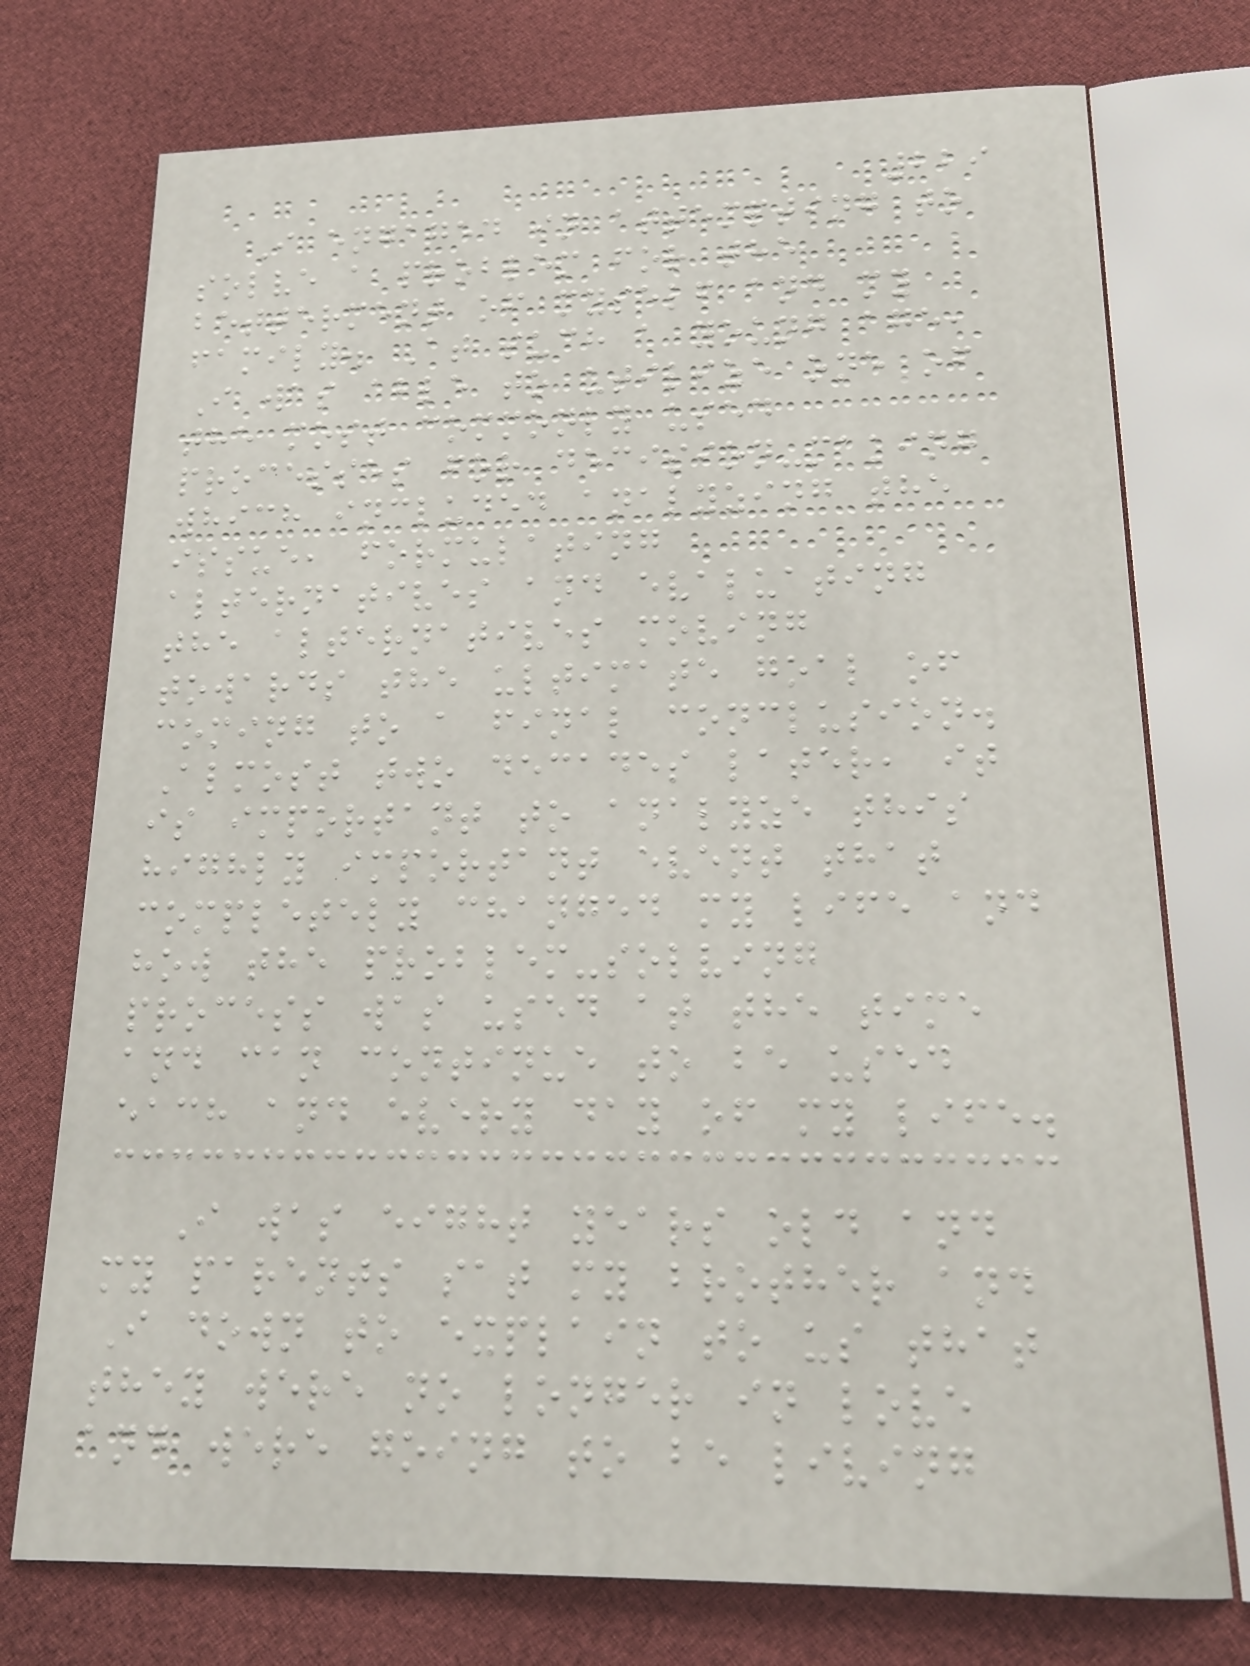229
I engaged in attempting to
solve a problem for the
betterment of myself and my
family. At such a young age,
I was able to utilize one of
the most commonly used
processes for decision-making
which included analyzing the
issue, formulating
alternatives and evaluating
the alternatives moving
towards the ultimate goal of
coming to a final conclusion.
Almost two decades later, it
is important to analyze this
highly important event that
completely changed my life and
how the problem-solving
process was used at the time
and can continue to be used
each and every day of my life.
I was eight years old and
my parents sat my brother and
I down to explain to us that
they were no longer in love
and were going to be living
